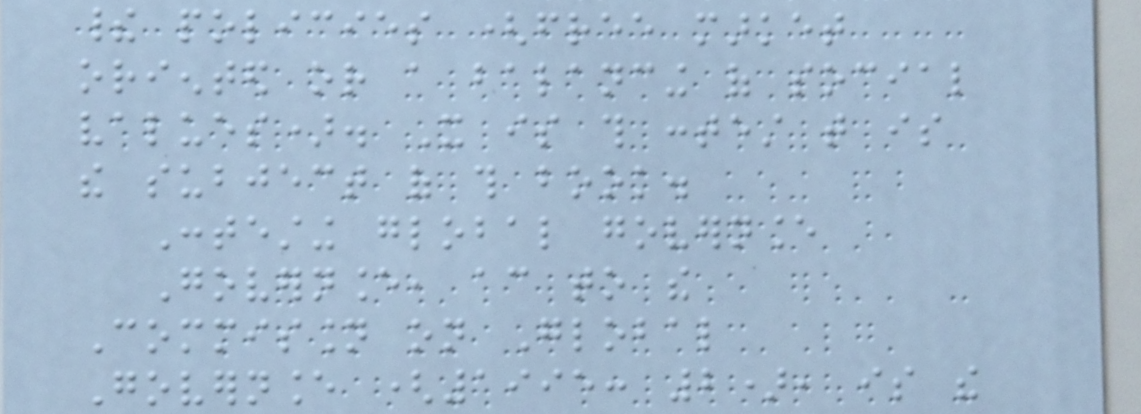their policies (free market
oriented or a balancing of social
values). It is this contest that is
the subject of this book.
Contesting global governance
Governance, according to the
Commission on Global
Governance (1995: 2), is the
